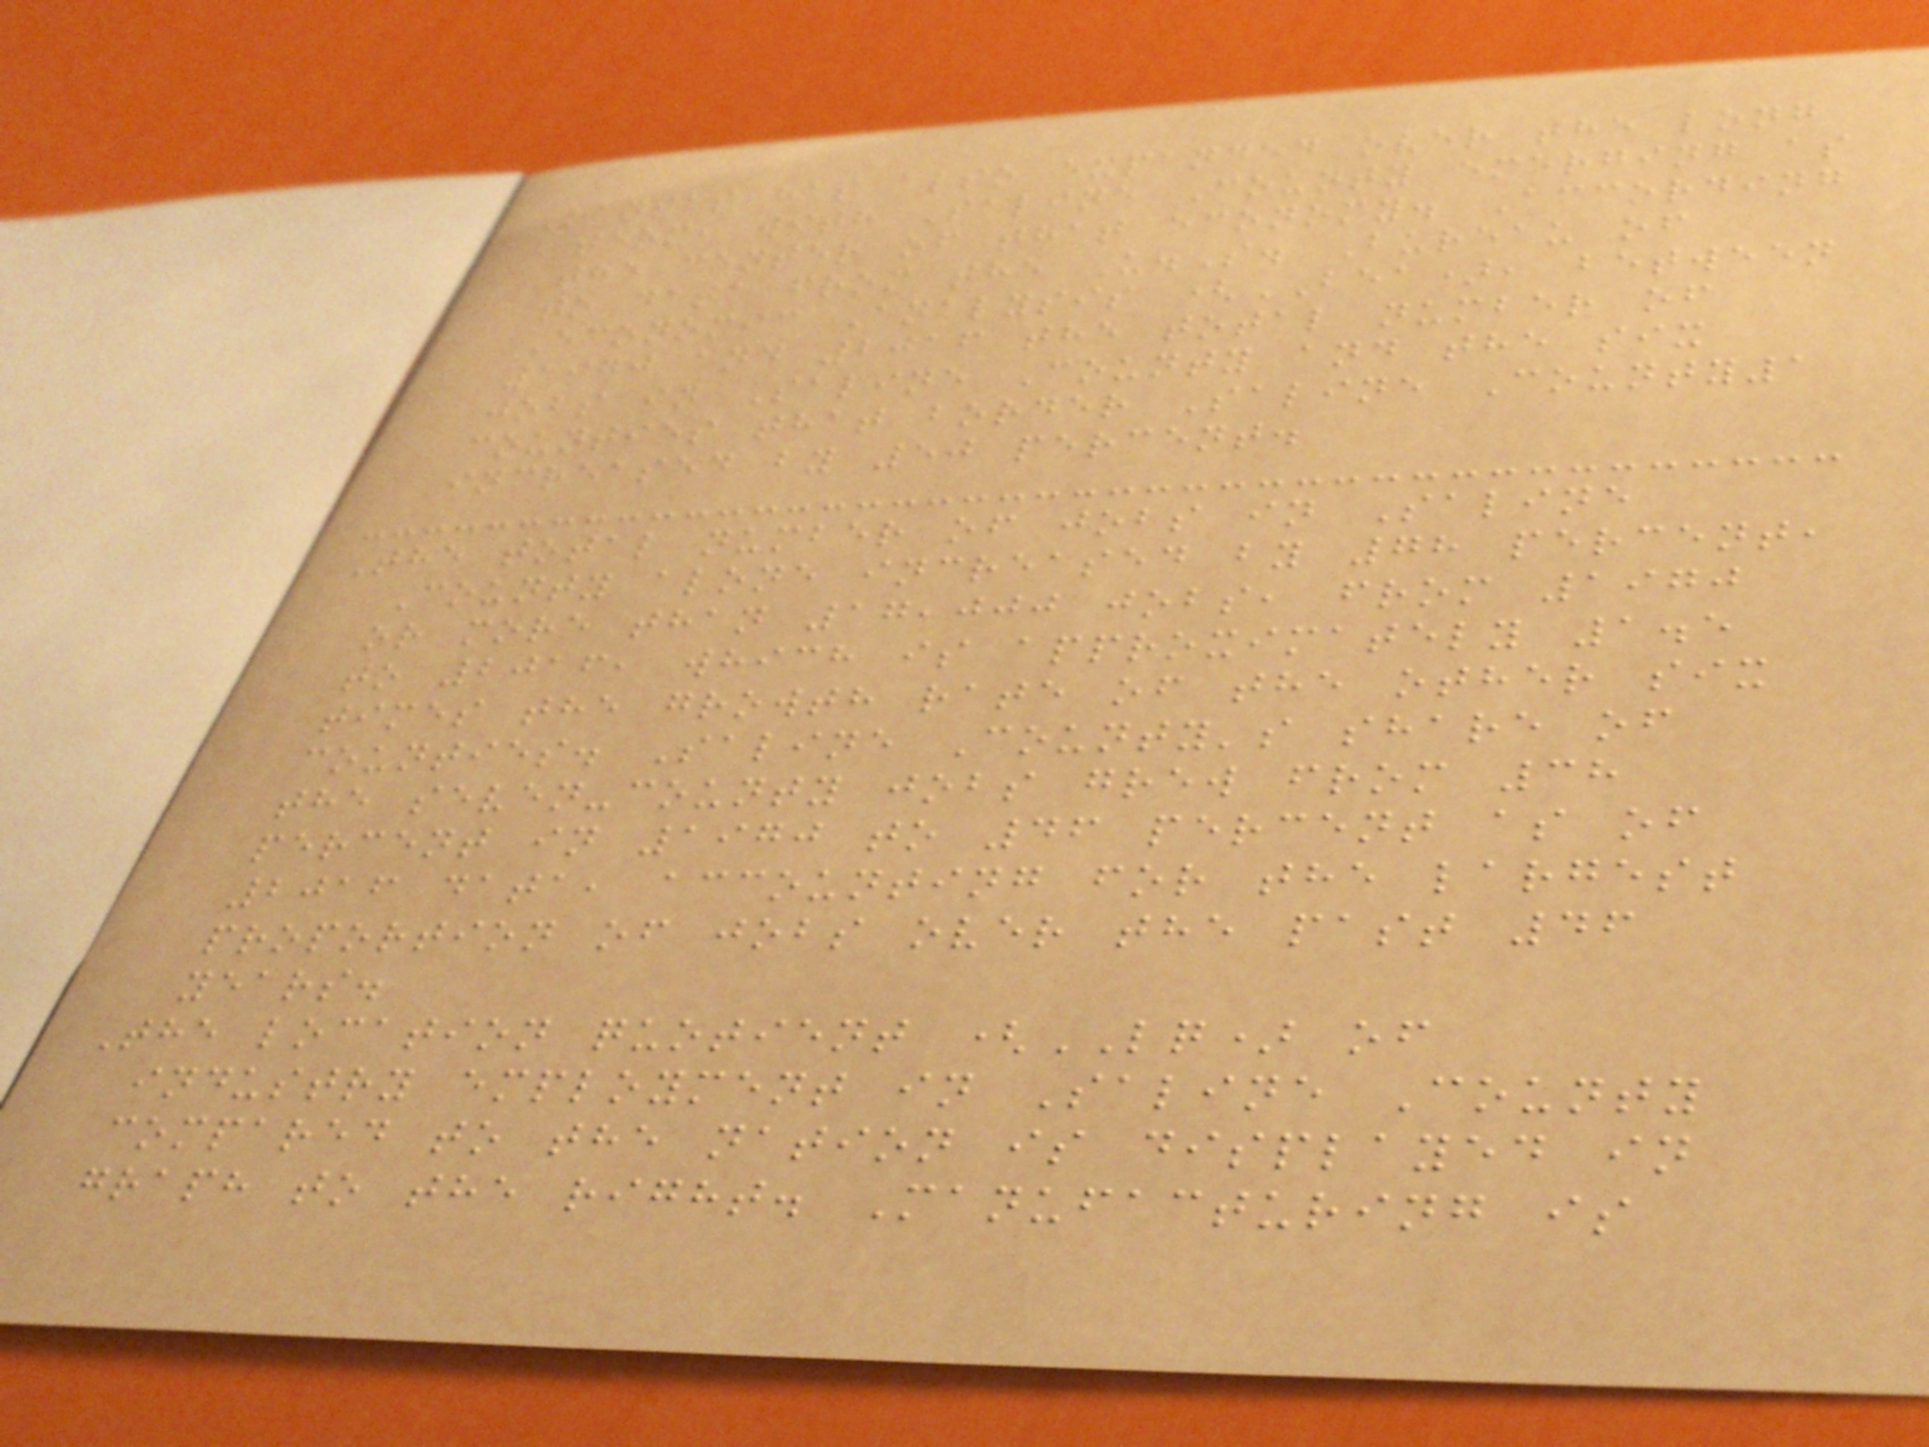Kansas has also expanded over the long
term, with Saline County emerging as
the center of that economy. According
to data from the U.S. Bureau of
Economic Analysis (BEA), between
1970 and 2016 the total number of
jobs in Saline County and the six
counties that border Saline County1
increased by 50 percent.
The total number of jobs in Saline
County alone increased by 78 percent,
or more than 17,000 jobs, from 1970
to 2016, which is approximately 1.5
times the growth rate of the other six
counties. Saline County's share of
the seven-county jobs grew from 38
percent in 1970 to 46 percent as of
2016 data, accounting for the largest
proportion of jobs over the past 46
years.
The location quotient (LQ) of
industry employment in Saline County
compared to the nation is displayed in
graph to the right. Manufacturing is
